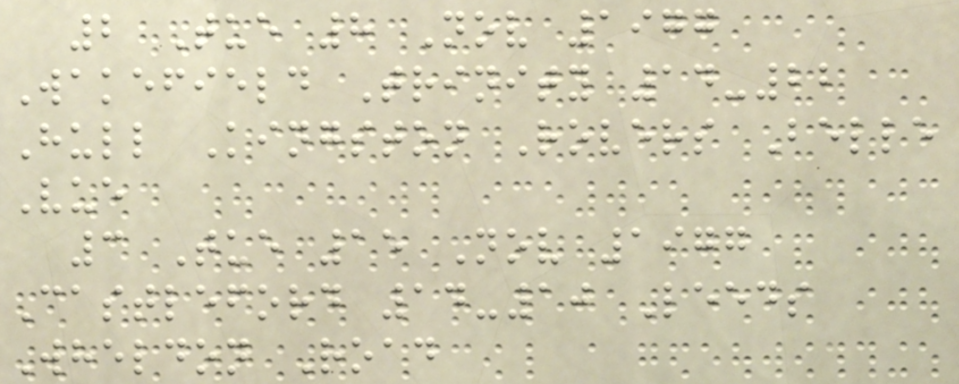2 Tue 8 Nov 1977
Wakefield Trinity 14-22
Hull Kingston Rovers Belle
Vue
3 Tue 15 Nov 1977
Castleford 14-10 Leeds
Wheldon Road
